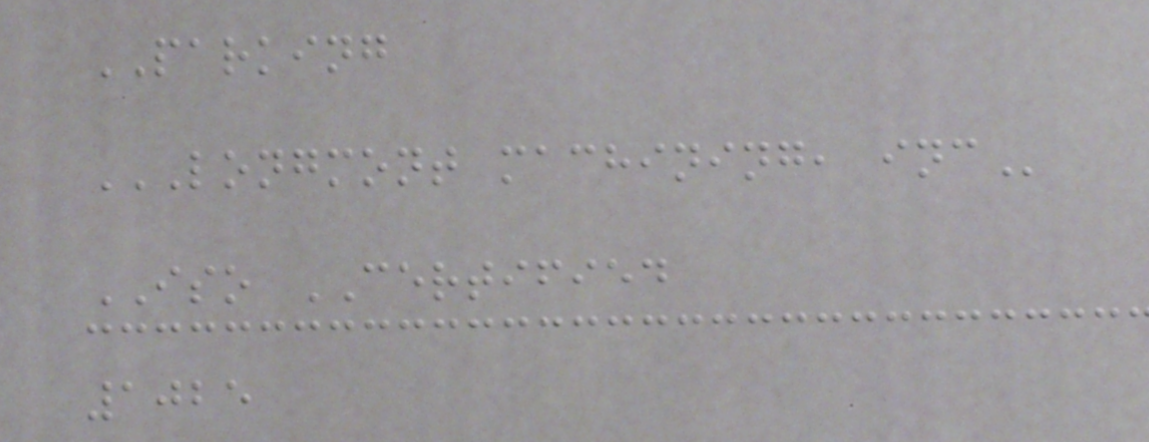PARKING
LONGMONT MACHINING, INC
ISO CERTIFIED
1025
